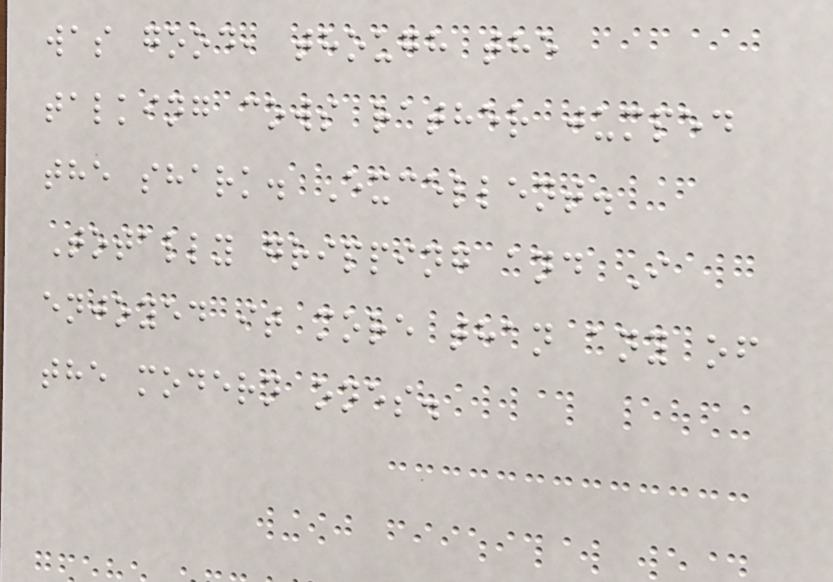was good, though the
talking cows rather jumped
the shark. Excellent.
Totally gripping and I
enjoyed it more than any of
the modern ones.
